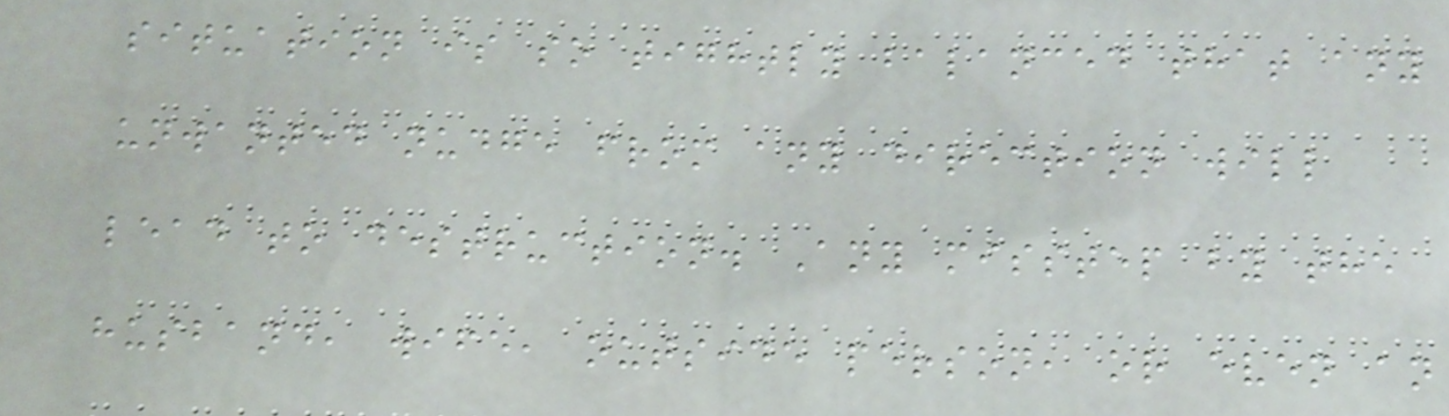situation is so tightly balanced that any
unwanted nudge from any direction will
lead to destruction. Any misstep by the
husband, wife, outside person, or even an
